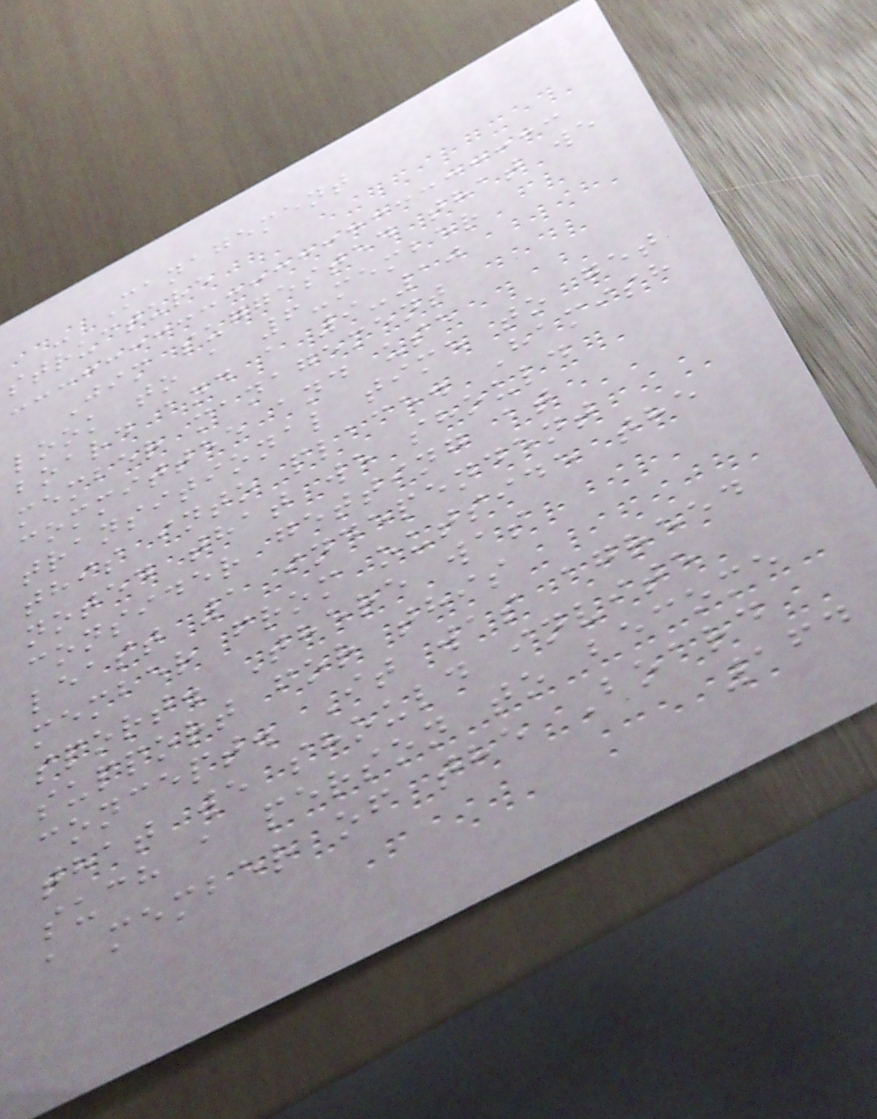- Management
structure
Jim suggested that we
look to a 6-member
board and a 9-10
member management
committee and use
transitional time to get
this into place. Hamish
noted that we should
consider getting at
least 1 independent
member from outside the
sport. There was
support for this
concept. It was agreed
that we should invite
such a person to become
a member of the Board
164
